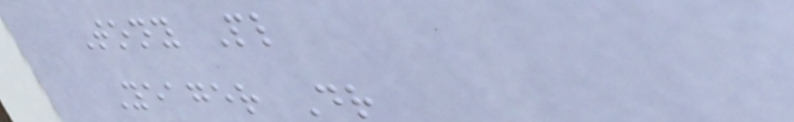Tony Pl
Yeager Dr
